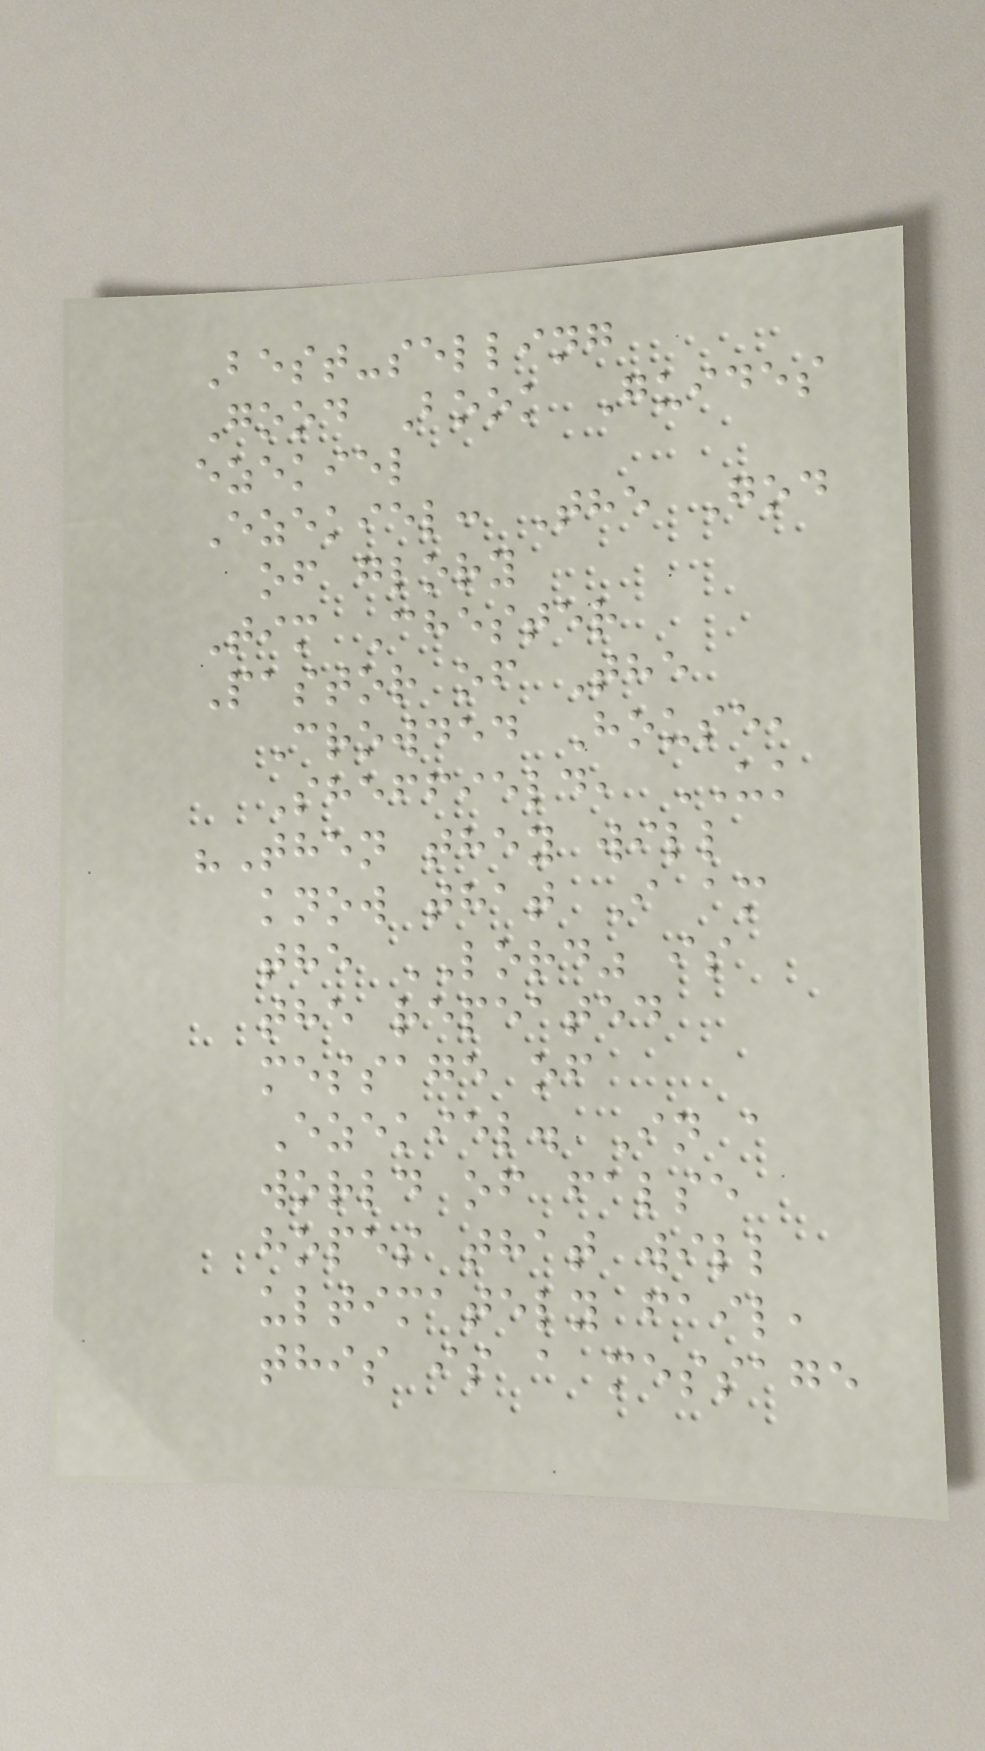Best-selling
Good Book Guides
ezekiel
Ezekiel: The God
of glory
Tim Chester
Pastor of The
Crowded House,
Sheffield, UK
"Then they will
know that I am
the LORD" is
the repeated
message of
Ezekiel. In a
world of false
hopes that will
ultimately fail,
this is a message
